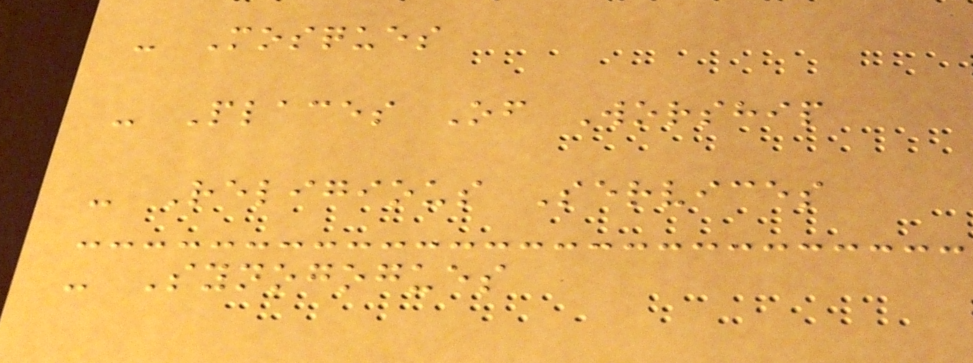- Mosques
- Places Of Worship
- Religious Services
- Synogogues
